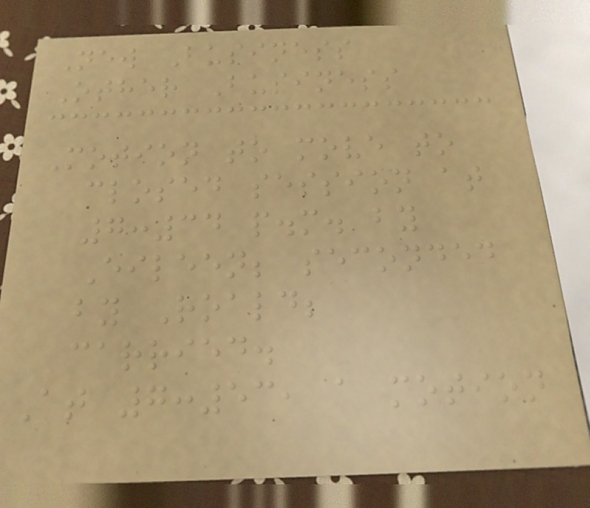New Business
Other Business
Motion to move to
closed session at
7:34 p.m. by
Eileen; seconded
by Roald;
carried.
At 7:53, a motion
